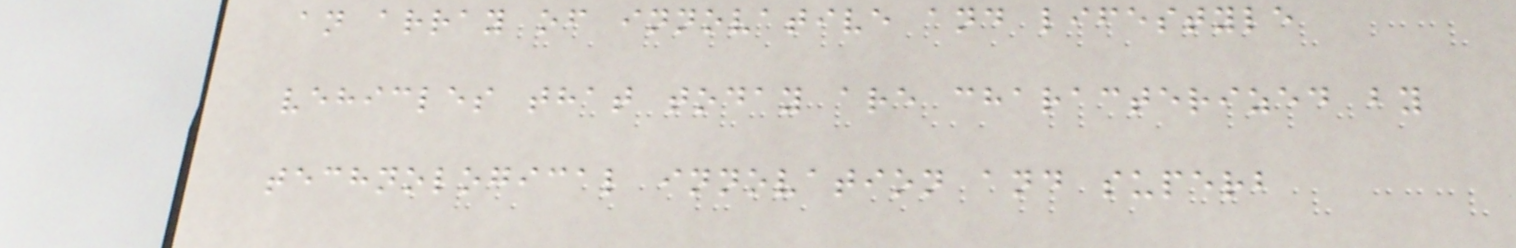an array of innovative and lifestyle
vehicles that today are characterized by
technological innovation and superb
